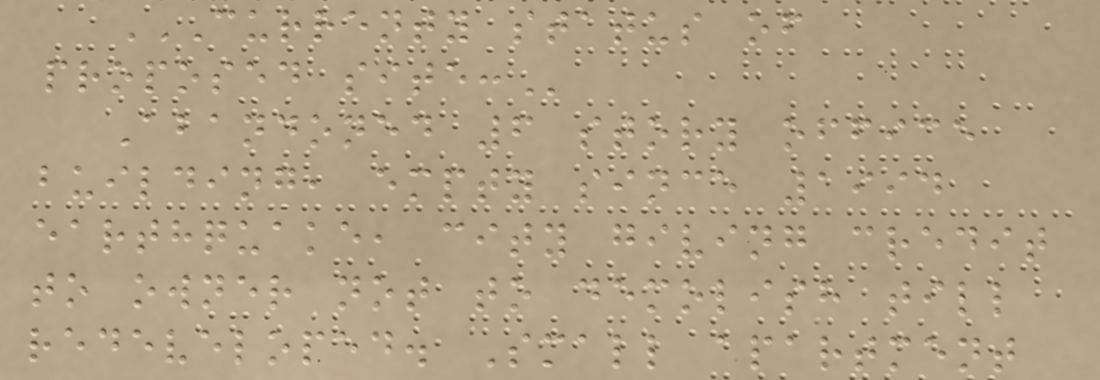CURRENTY STATUS OF
PROPOSED SITE:
Abandoned 6 story office
building, empty since 1994
earthquake, city giving credit
to owner not to demolish till
redeveloped. Small apartment
